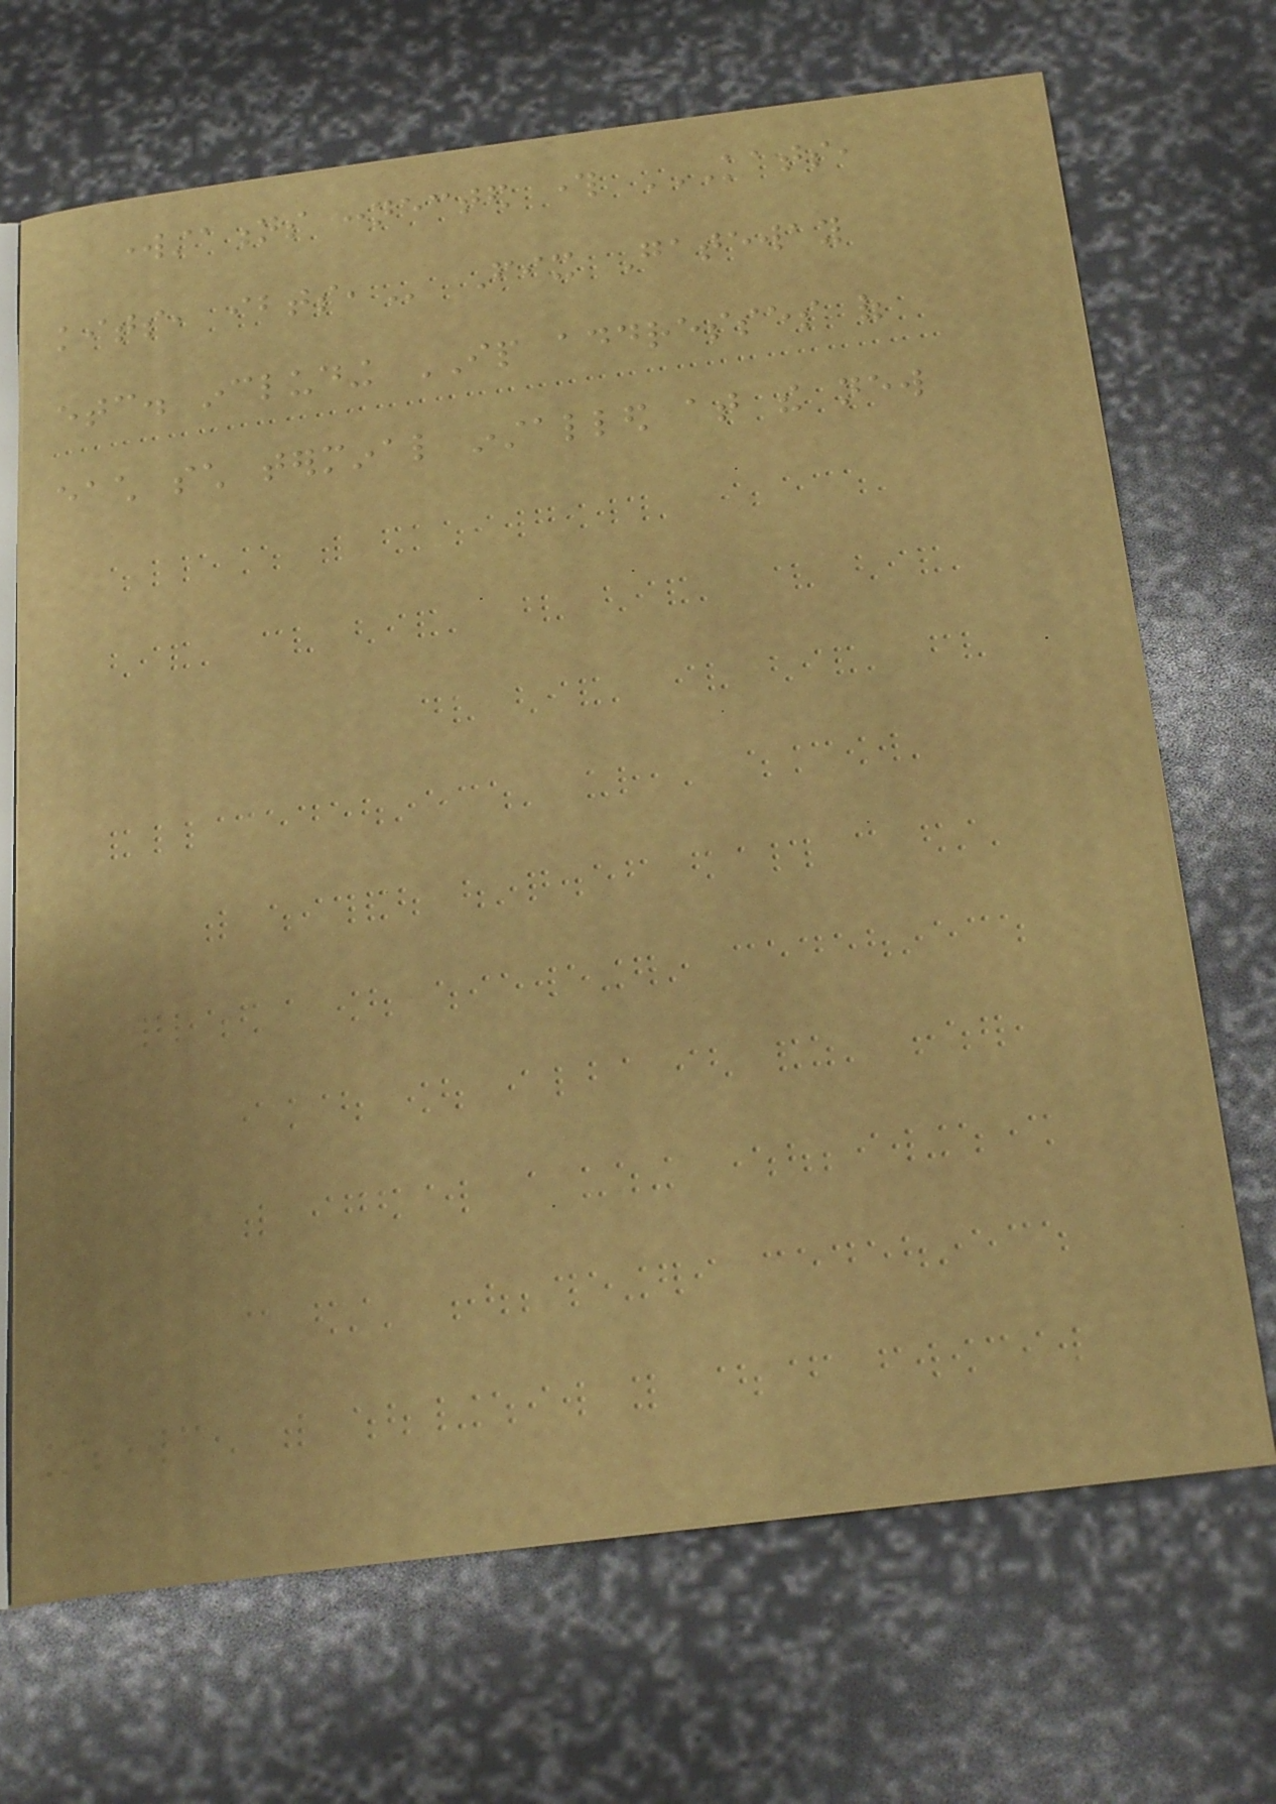workstations connected through KATS,
KITS, IBTS, Fix Gateway
etc. including IP addresses of
each such terminal installed at the new
